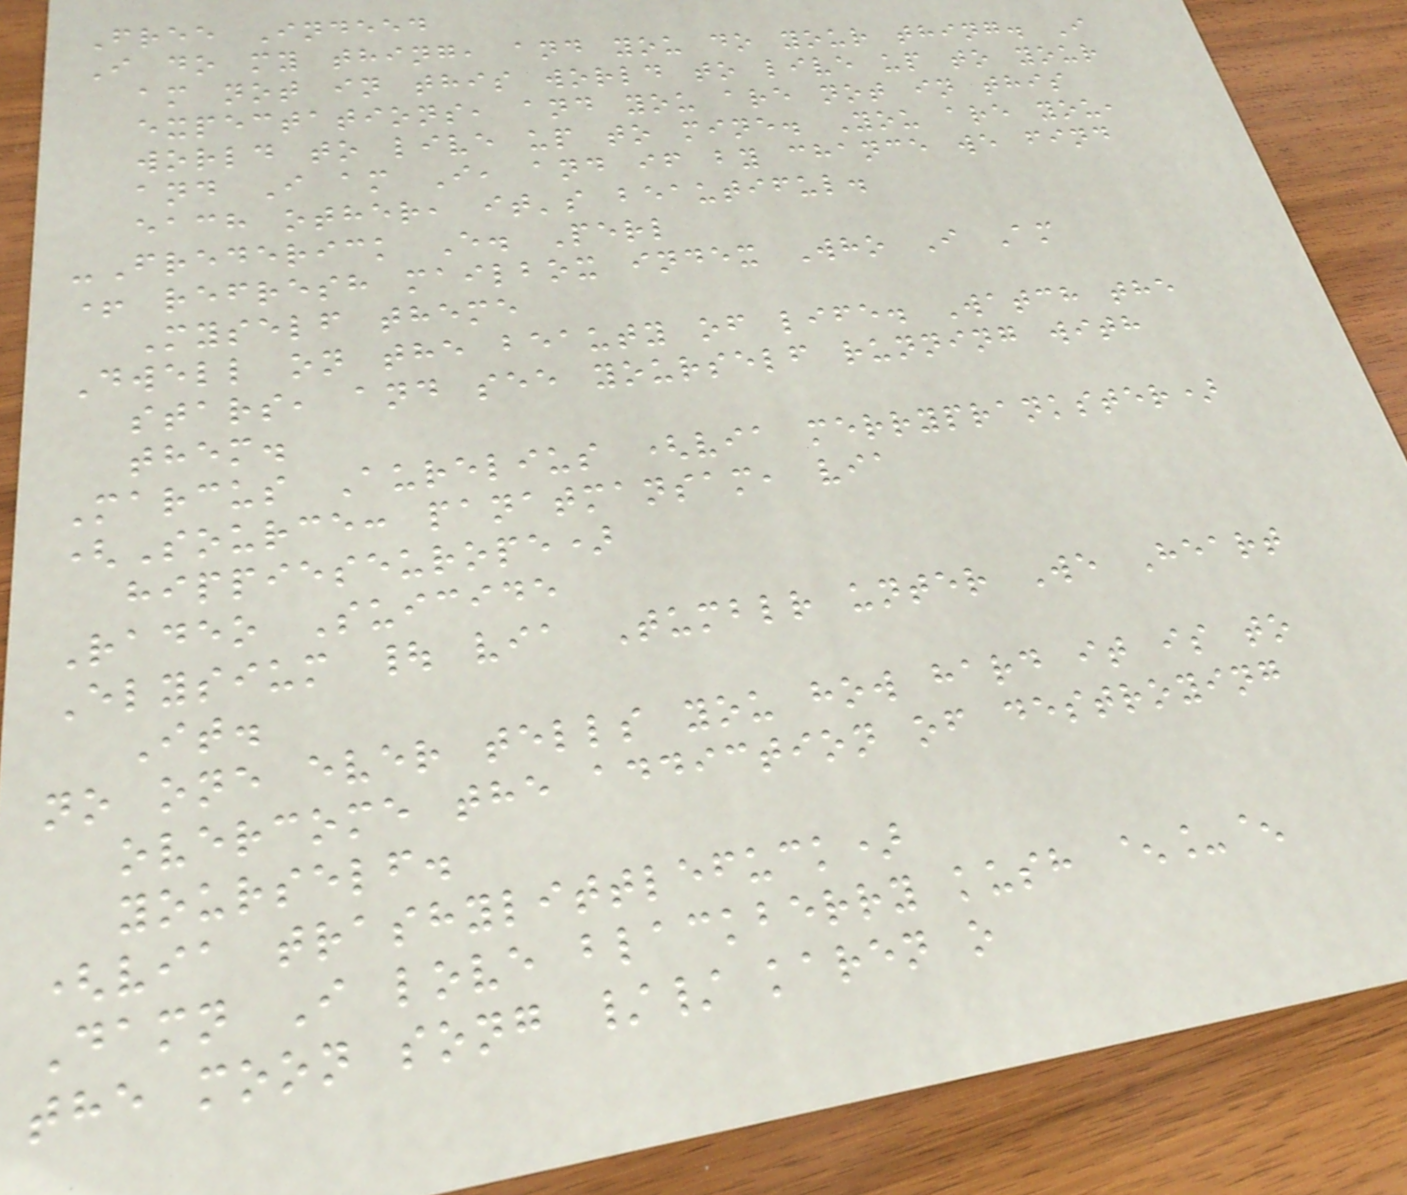Free Indeed
I do my thing, and you do your thing. I
am not in this world to live up to your
expectations, and you are not in this
world to live up to mine. You are you,
and I am I, and if by chance we find
each other, it's beautiful.
-Frederick E. Perl
+ refresh mailbox index Who I Am
Myself theme
Dwell on the beauty of life. Watch the
stars, and see yourself running with
them.
Marcus Aurelius (via merryprankster)
(Source: panatmansam, via
hippieseurope)
Radeo Suicide
Elysium | via Tumblr unter We Heart
It.
no one ever tells you how hard it is to
overcome the addiction of destroying
yourself.
(via trashylittlefuck)
Damn I love blackberry kush ^_^
the moon song // karen o
